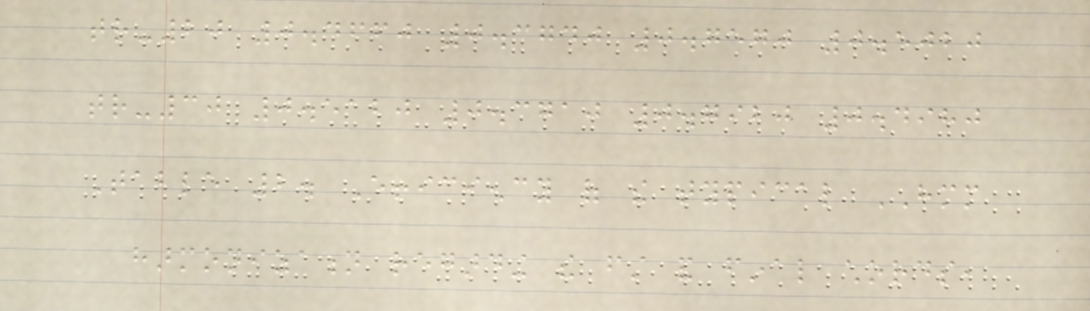tr-20 0.4660 0.3740 0.7570 0.5020
tr-30 0.5120 0.3710 0.7920 0.4980
Table 2. Efficiency of the typical HMM
harmonization regarding the first and final chords,
